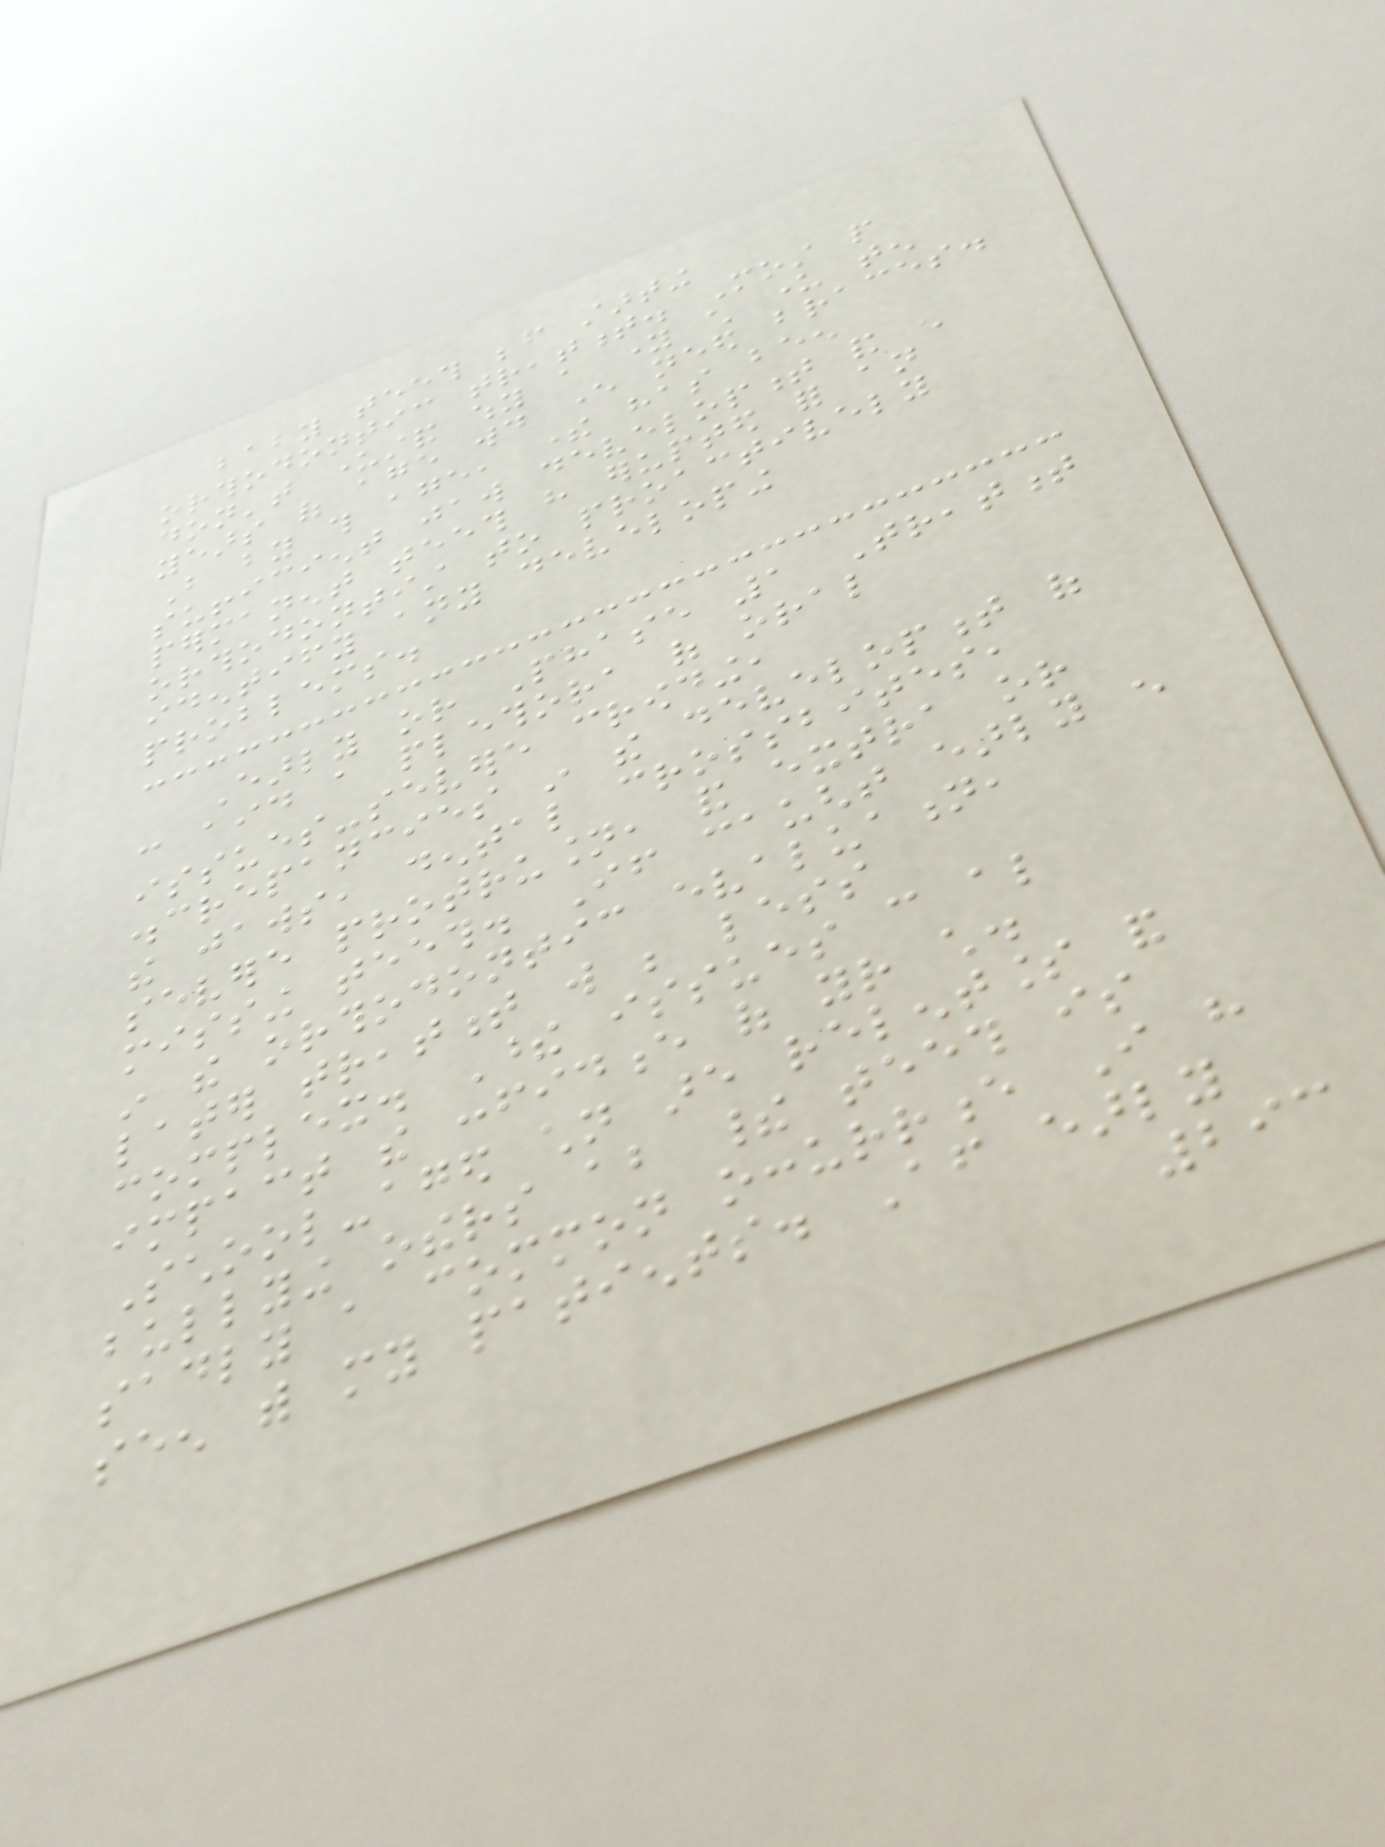baby teeth before starting
orthodontic treatment. Most people
don't understand why a young child under ten
years of age would ever need braces.
But by this age, there has been
sufficient jaw development and enough
permanent teeth have erupted for an
orthodontist to proactively
identify any developing
problems.
Early or Phase 1 Treatment
can aid a plethora of oral
issues-severe crowding,
discrepancies in the development of
the jaws, dental crossbites,
severe protrusion, and extra or
missing teeth. If caught early enough
in the orthodontic evaluation,
later treatment will be less
complex. These issues can also
impact the confidence of your child.
School-aged children are relentless and
bullying others about their teeth is
sadly a common occurrence I have
seen with my patients. After early
293
